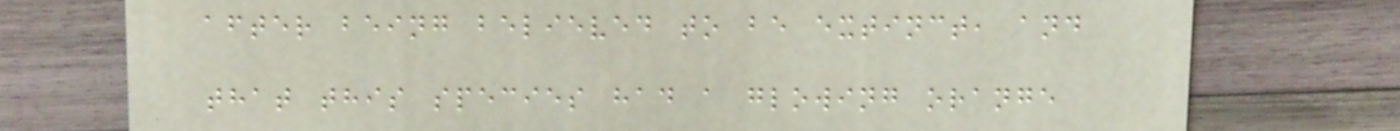after being believed to be extinct, and
that this species had a glowing orange
